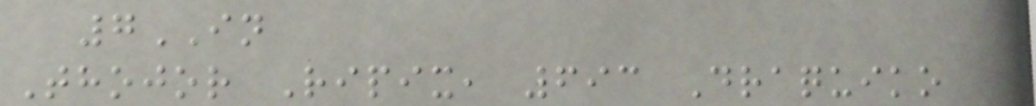7IN
Thojor Ripix, 693 Draquiko
